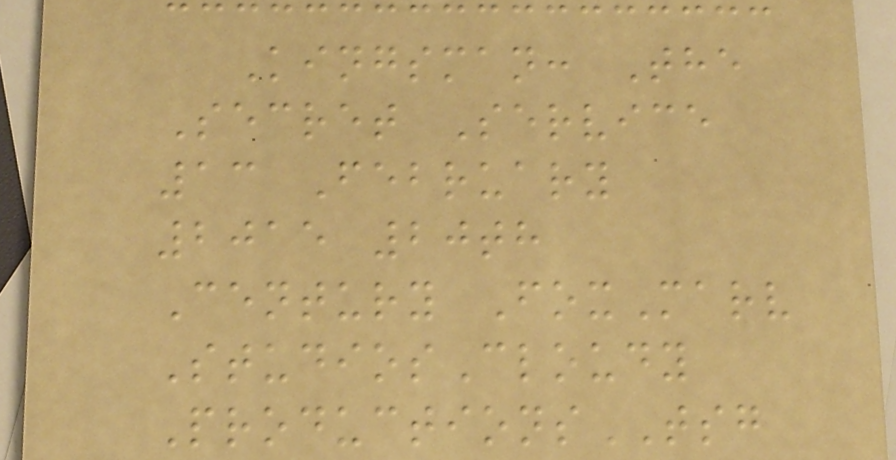Kingsman: The
Secret Service
13 February
2015 20th
Century FoxMarv
StudiosCloudy
ProductionsTSG
